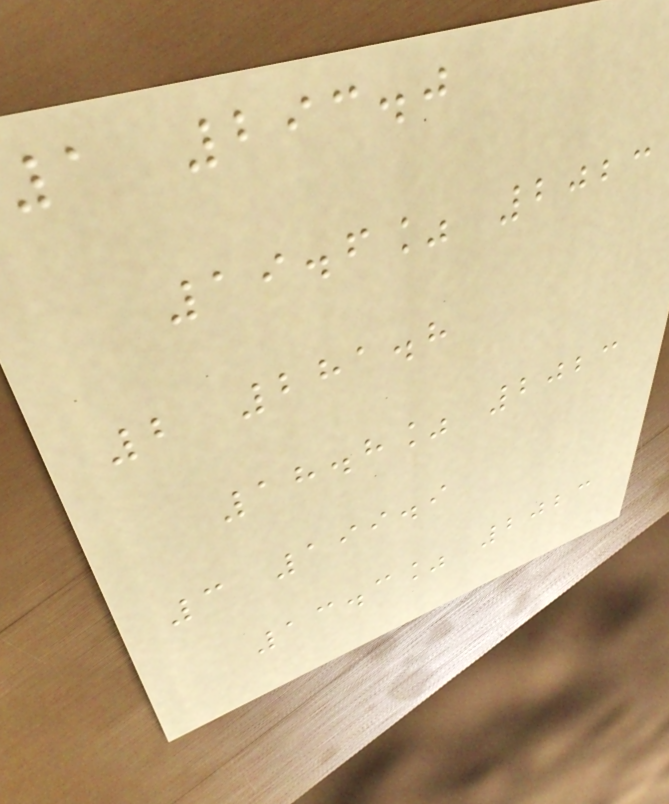1 293.0
19.6% 2023
2 281.8
18.8% 2023
3 199.9
13.3% 2023
